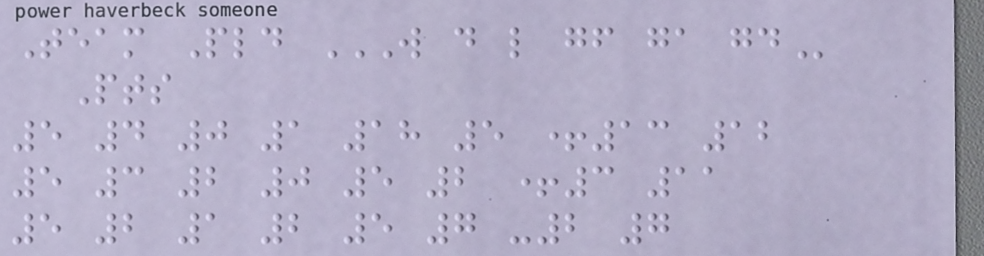Team Pld W D L GF GA GD
Pts
5 4 0 1 18 5 +13 12
5 3 2 0 5 2 +3 11
5 2 1 2 5 7 -2 7
